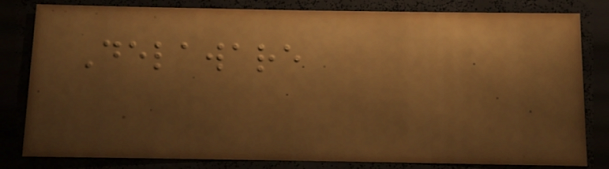Delaware
